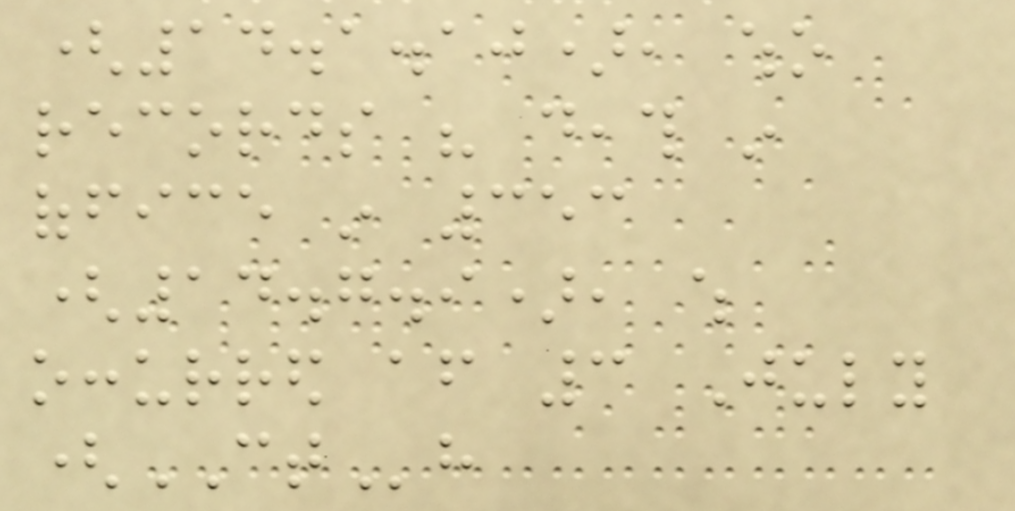(14.1.10), who
records his death in
office in 353
(14.7.9), which
occurred after 3 July
(CTh
